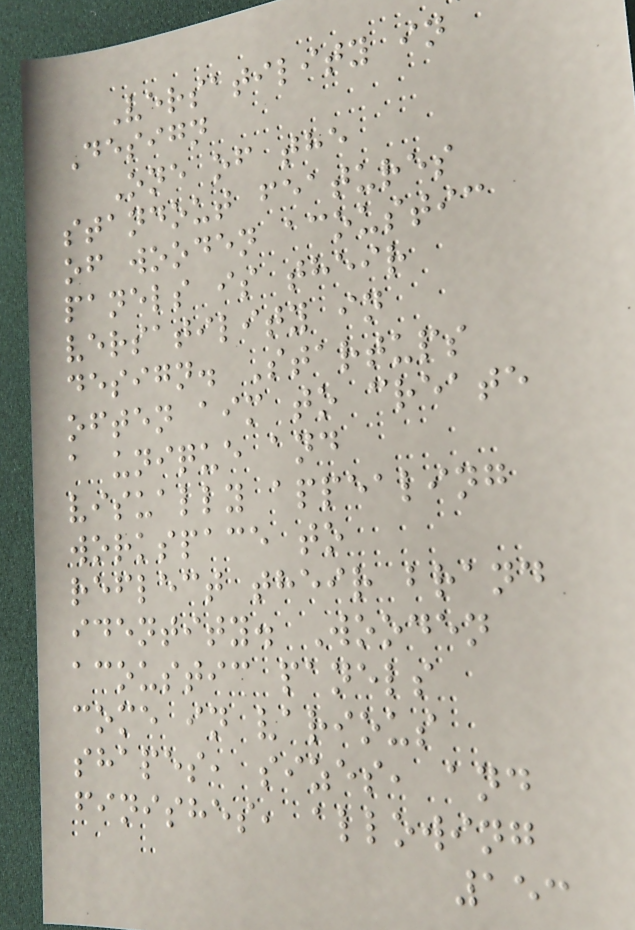Versatility in
Design
One of the
standout features
of wooden acoustic
panels is their
versatility in
design. Startups
often aim to create
a unique and
visually appealing
workspace to
reflect their brand
identity. Wooden
acoustic panels
come in various
shapes, sizes, and
finishes, allowing
153
